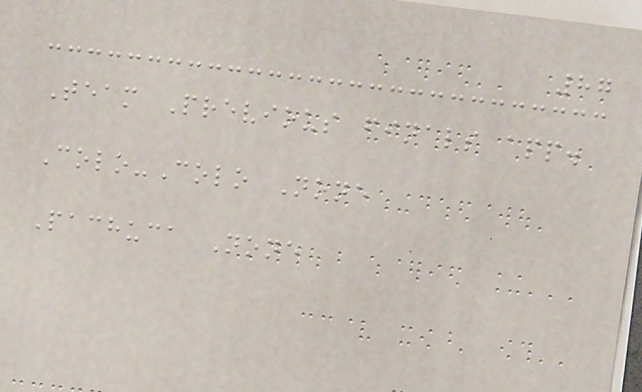87
Team Previous finals app.
Colo-Colo None
Pachuca None
